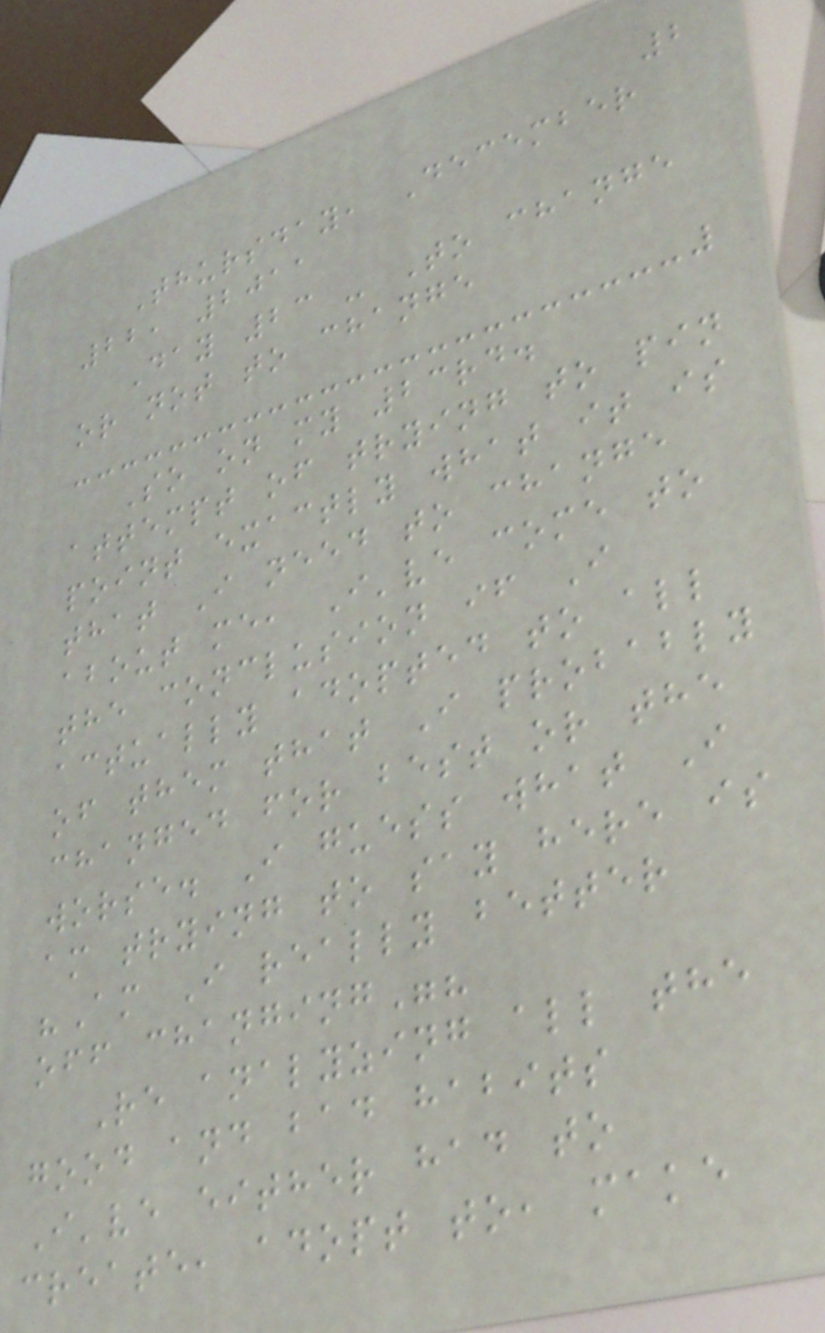2
Thursday, December
22, 2011
Day 23 - To change
or not to change
So on my 23rd.
attempt of trying to pin
point exactly what it is
that I need to change
about me, I've come to
the conclusion if I
actually adopted to all
of them that I probably
changed for best or the
worse. I guess what I
am trying to say here is
"Am I really better
off changing"?
Re analyzing all the
good and bad habits
I've either had to
create, adopt to, make
